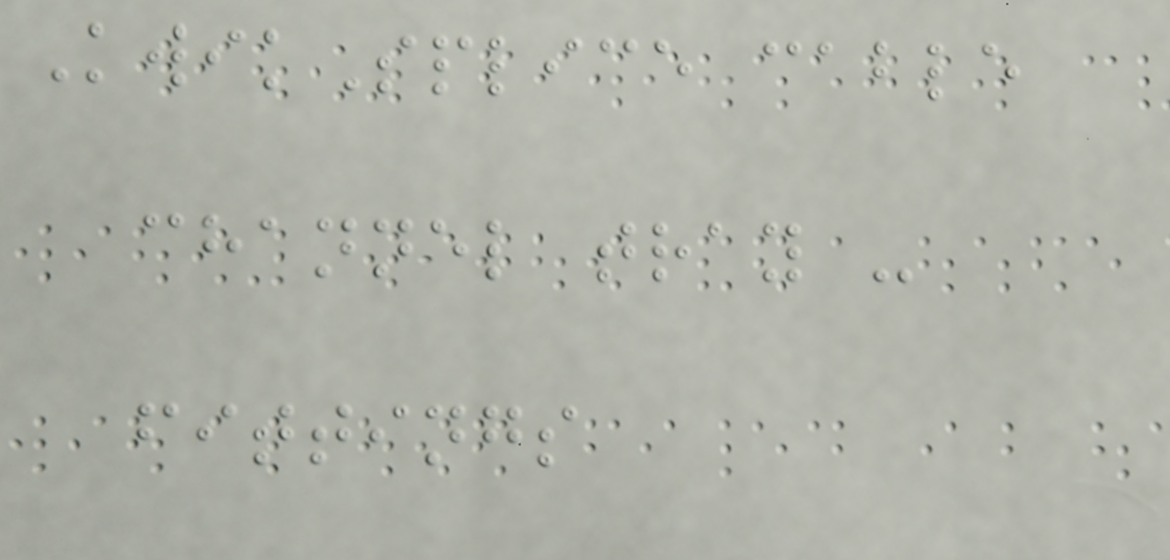KwikSplice cable
channel tray -
fittings
